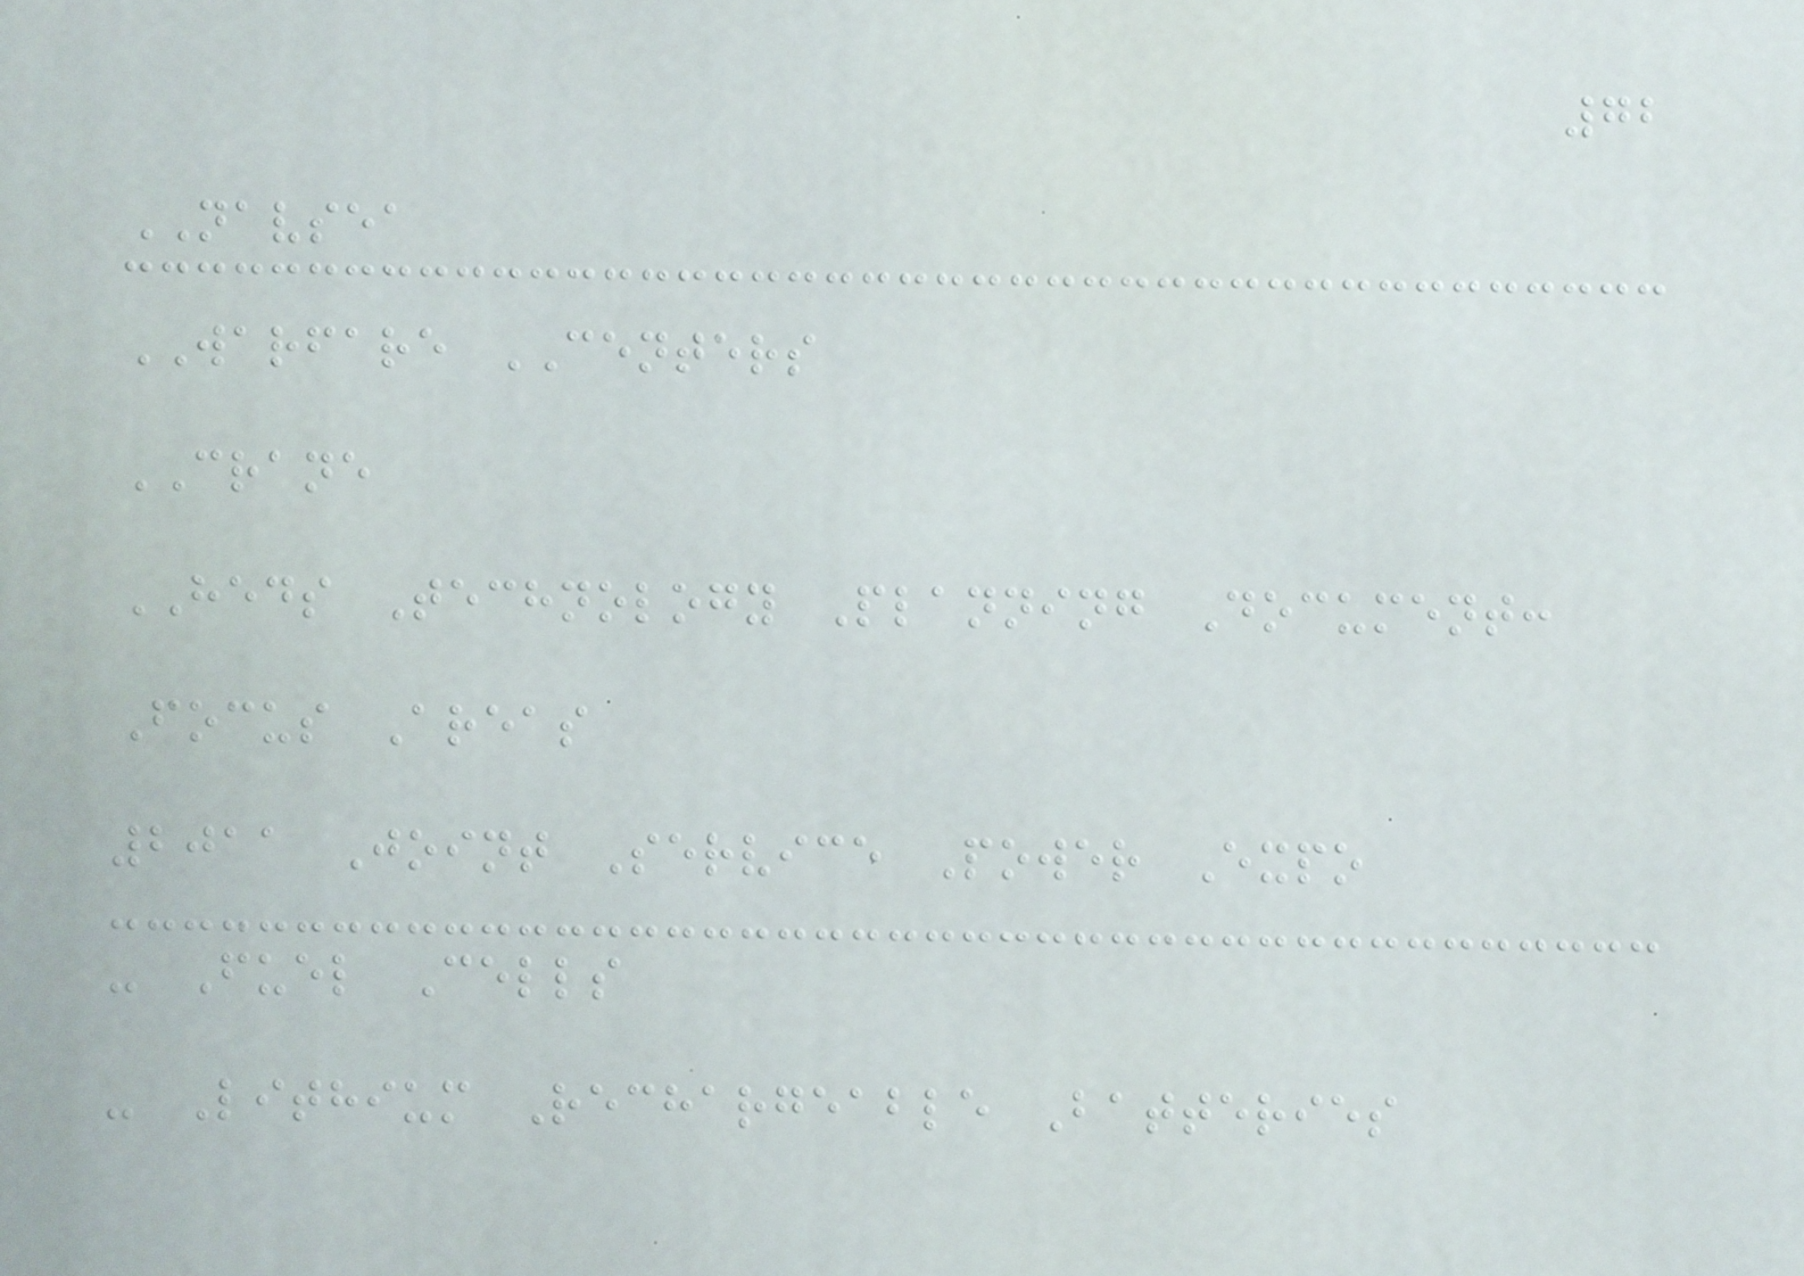72
NAVSEA
WARFARE CENTERS
CRANE
HEDS Technology Planning Document:
Focus Areas
2011 Joint Service Power Expo
- Fuel Cells
- Lithium Rechargeable Batteries
